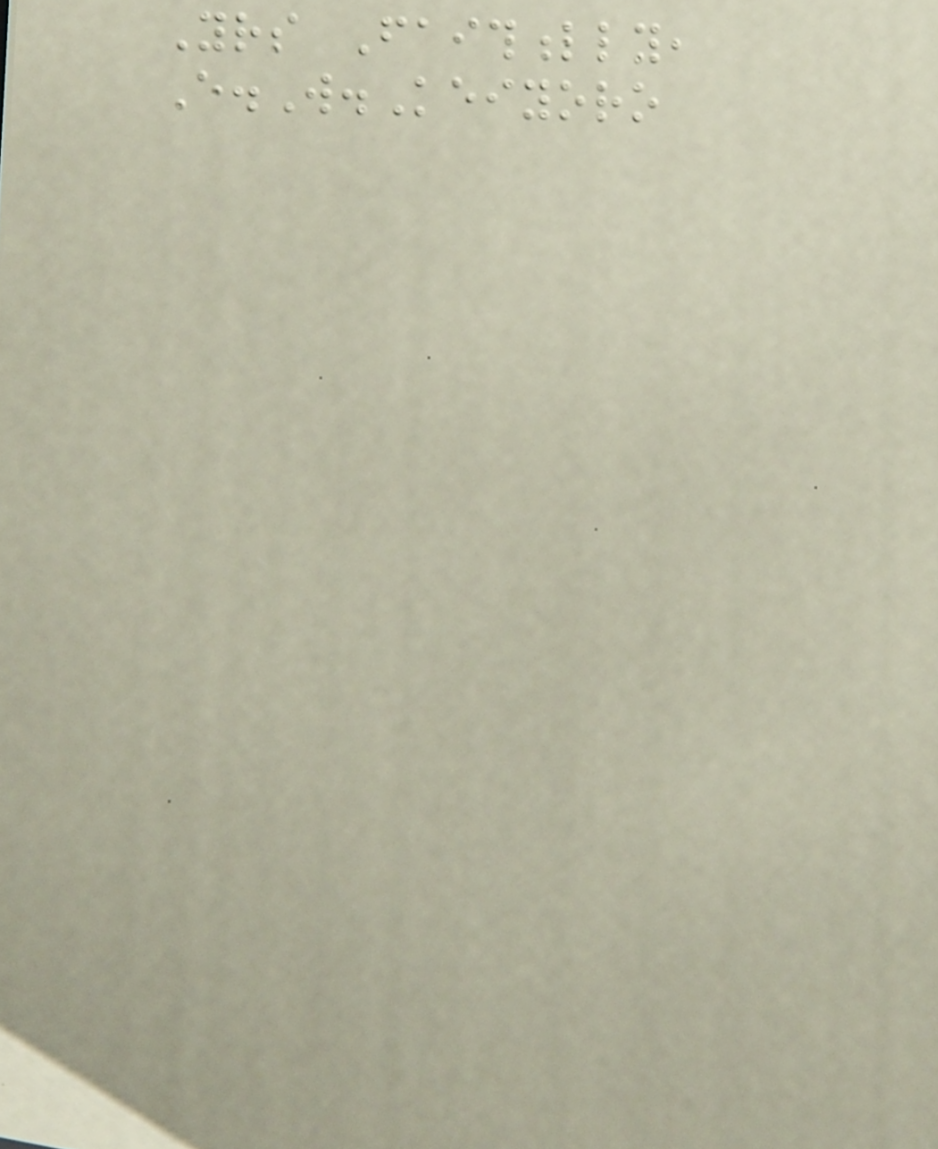Yours Faithfully,
E.W.Keiyoro
